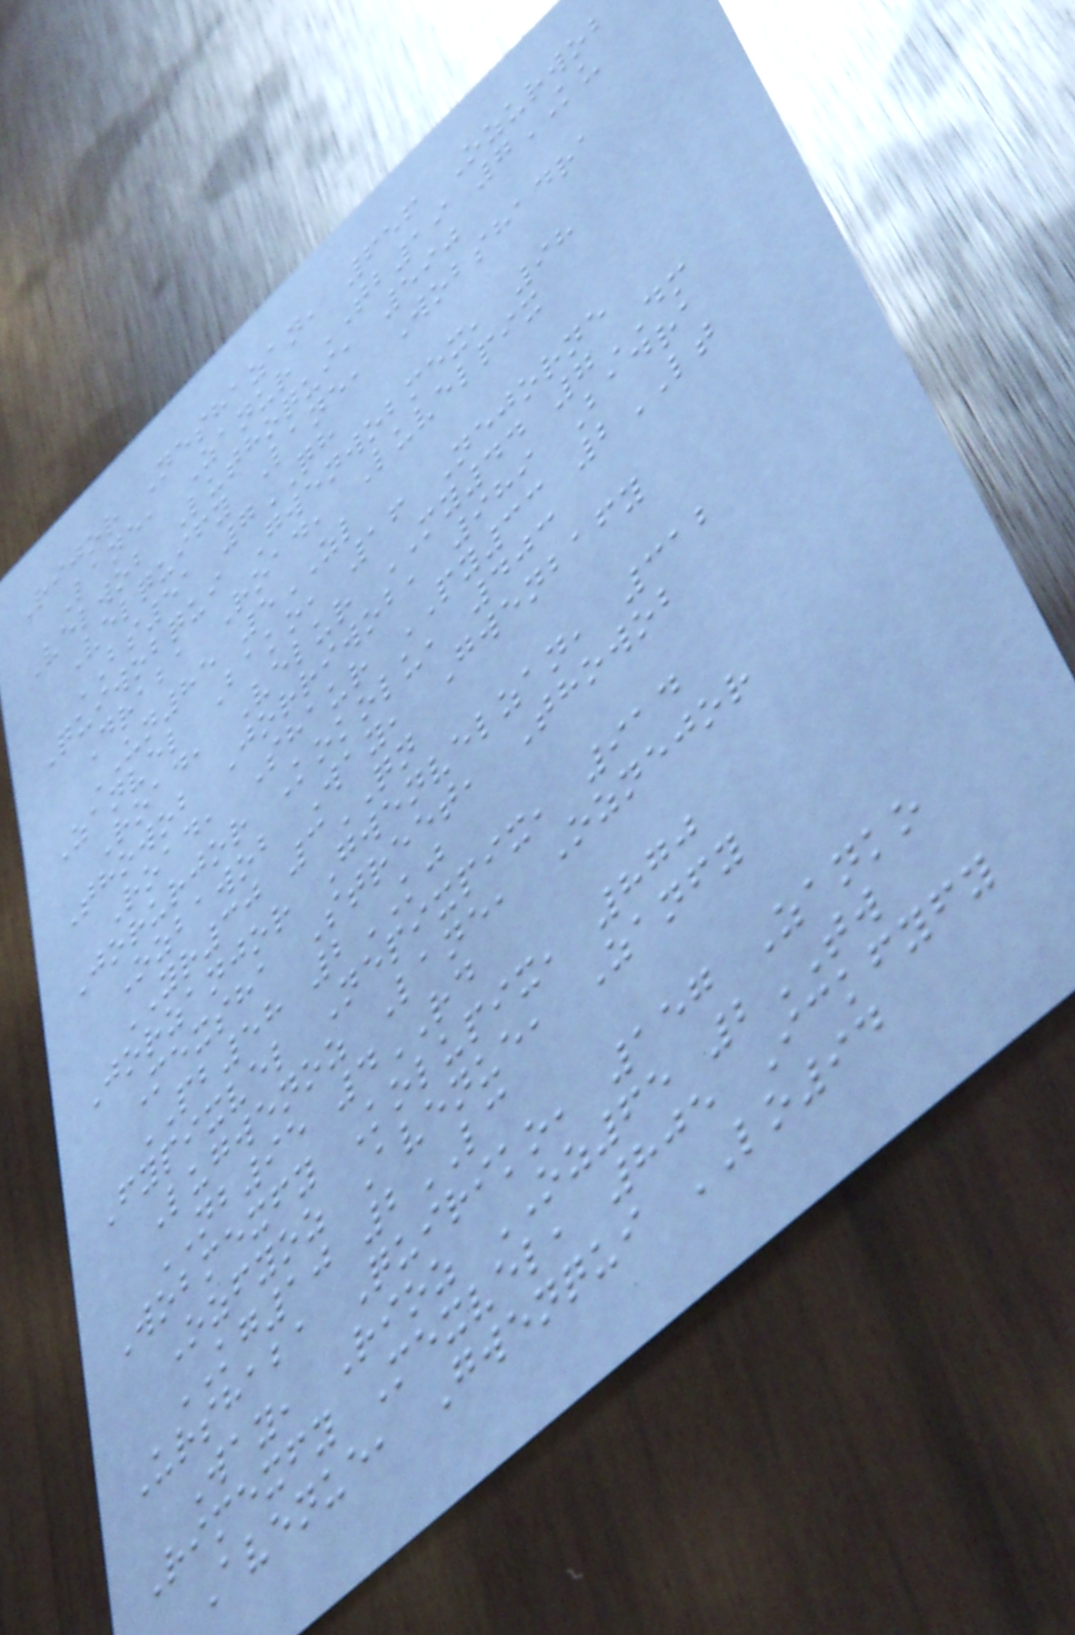Rijor Neshazan, 656 Ozurwob
Lane, Zanur TB19 7KU
Velwob Luthoqui, 590
Velquify Lane, Wobshadra
BS51 7QH
Quiwobqui Gwenwobmex, 98
Draba Road, Luvelpix
UN85 5ZL
Zanvel Bako, 16 Nejorne
Road, Velur MY44 7DM
Thowob Jorriwob, 989 Badra
Road, Shaur PY33 2LT
Jorurjor Kokolu, 403
Ozbawob Way, Gwenbafy
YR30 3QN
Jorzanjor Gwenvelzan, 312
Mexsha Street, Thowob
PB58 2KJ
Fypixvel Nepixpix, 914
Lugwenoz Lane, Oznejor
NB95 4RD
Wobmexfy Kolupix, 870
Ozfyoz Avenue, Zanfy
KG10 2LC
Urshaba Quiriko, 157 Zanko
Way, Rioz OZ65 2TW
Rimexfy Mexvel, 805 Ickfyfy
Avenue, Gwenqui LO94
